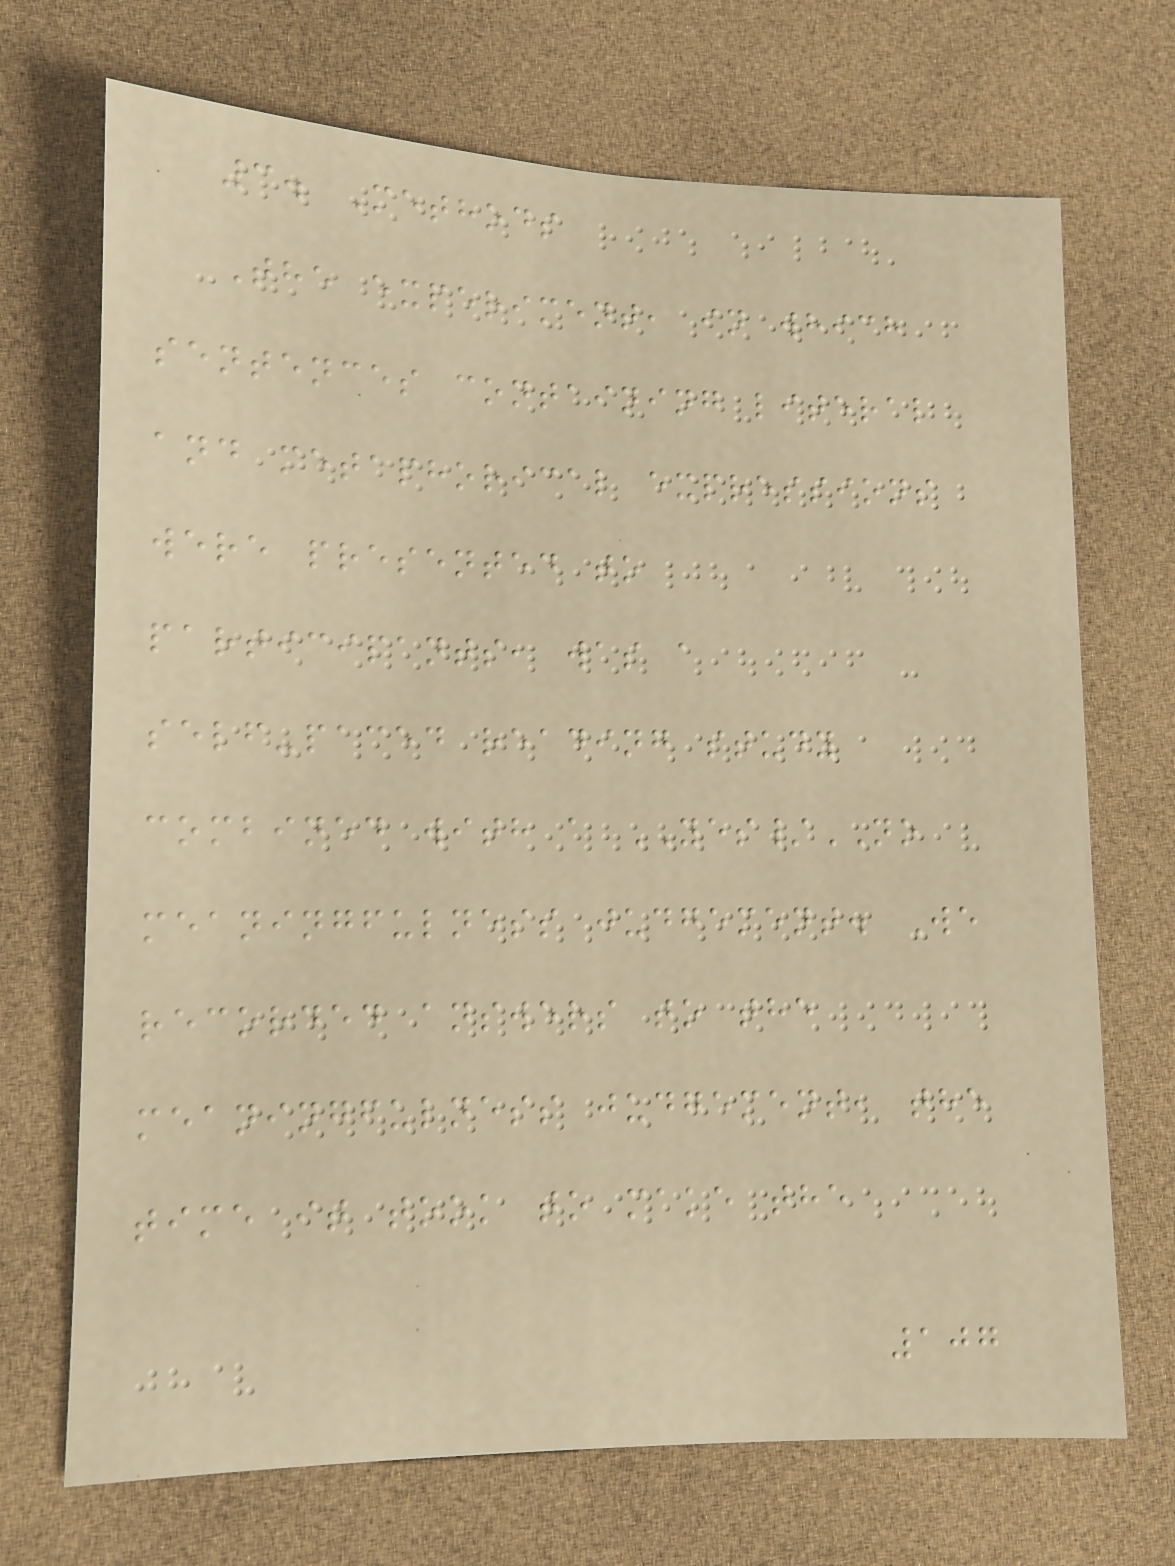3. Methods
The experiment, in which
sentences containing literal
and metaphorical expressions
were presented to
participants, was a
self-paced reading study
combined with a YES/NO
meaningfulness judgement. We
recorded answers to the
meaningfulness judgement, the
time it took to make the
107
